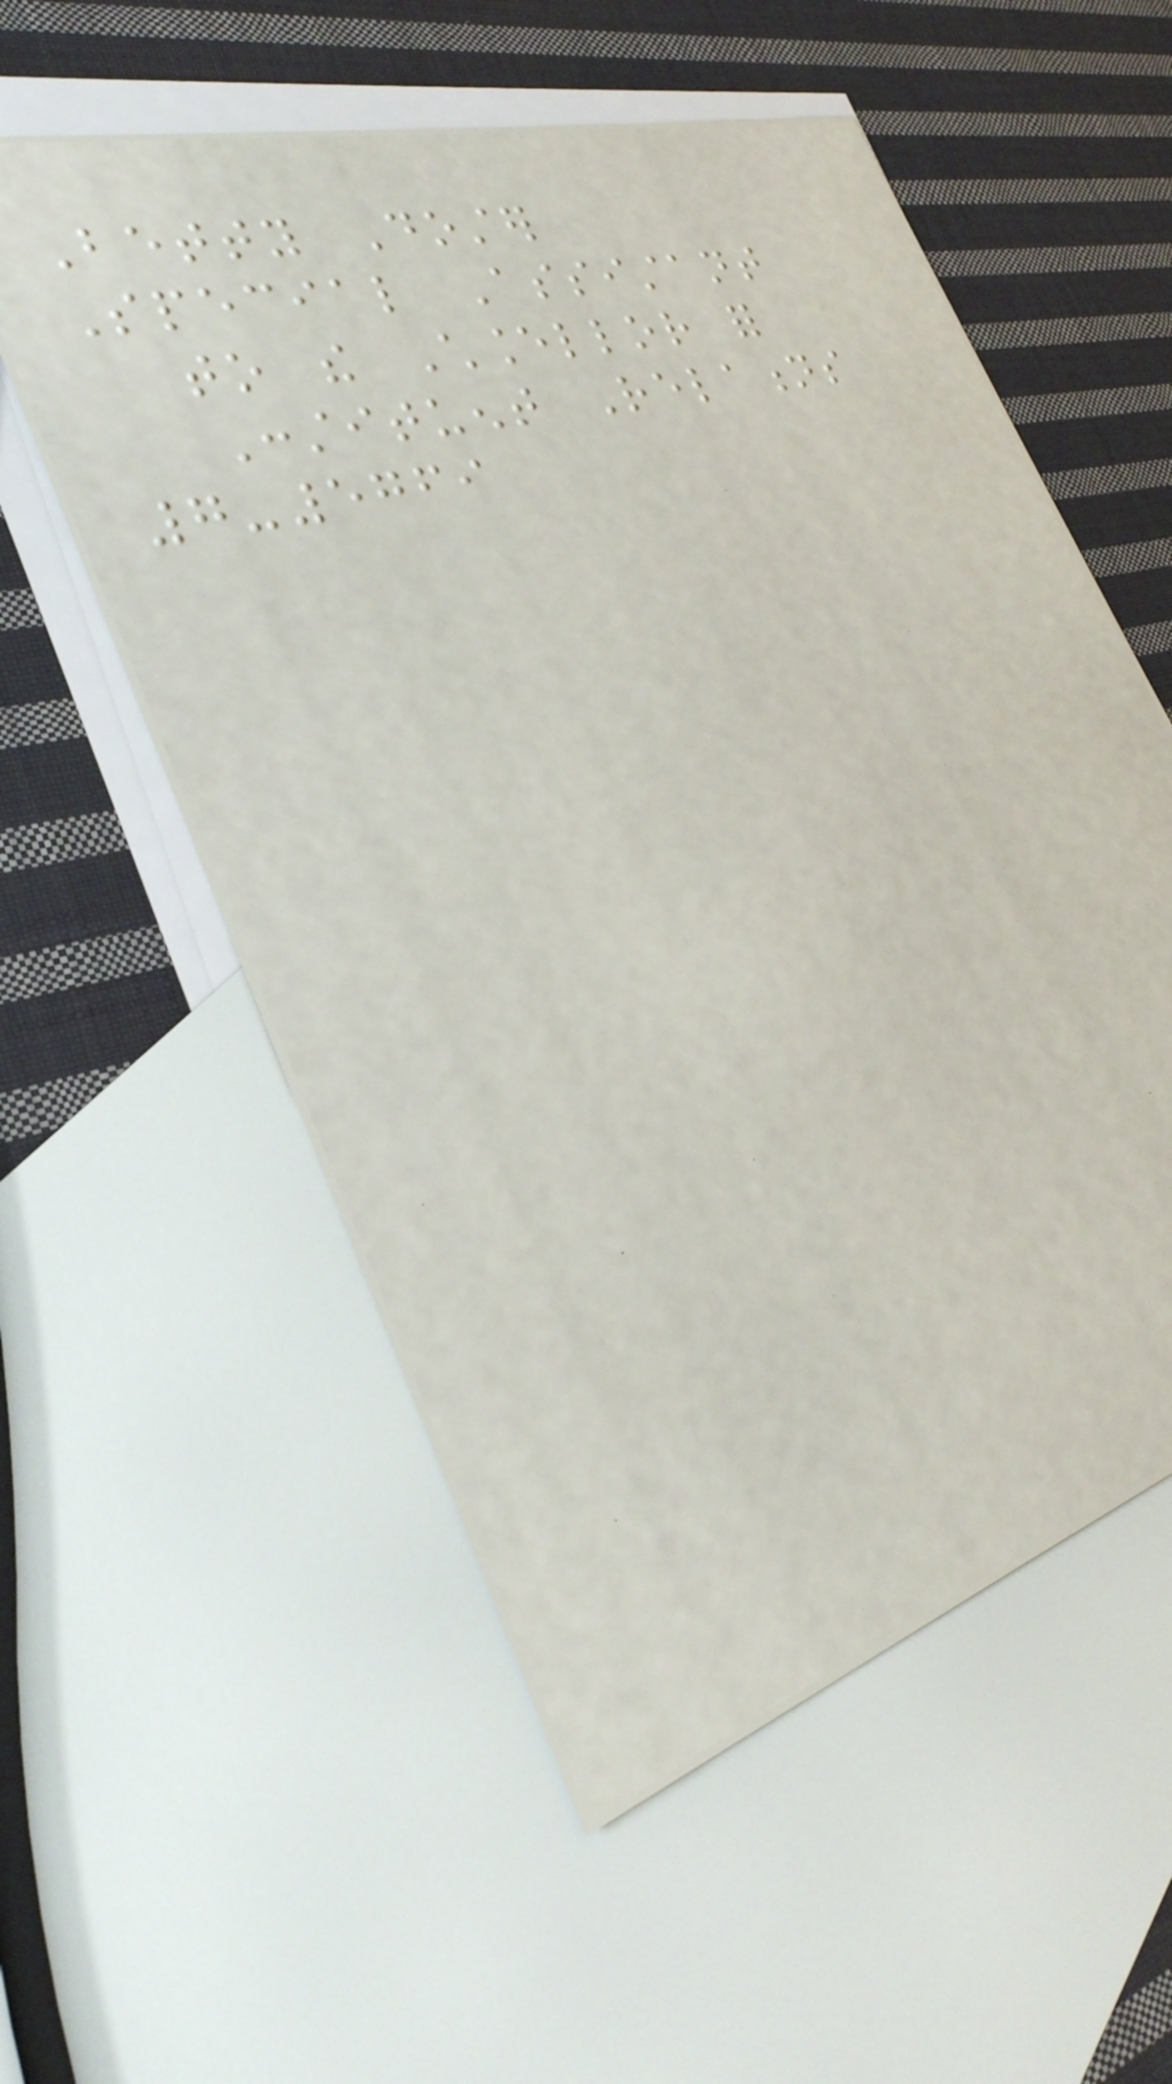Betty Doster
Special Assistant
to the Chancellor for
Constituent Relations
7-5769
